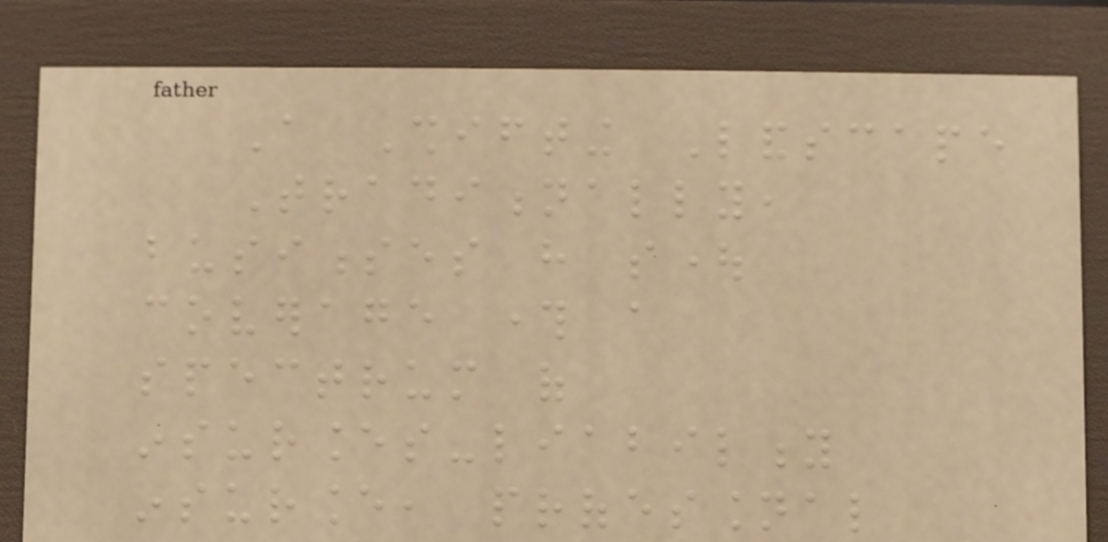A Shifting Landscape
Traditionally,
businesses have sought
coverage through a
spectrum of
insurances-liability
insurance, professional
